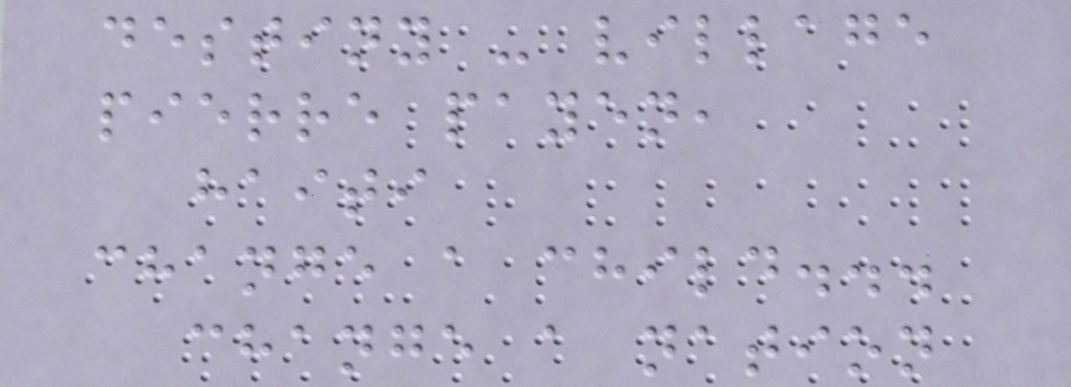destiny - village
pierre payen,
haiti
change a child...
change a nation
